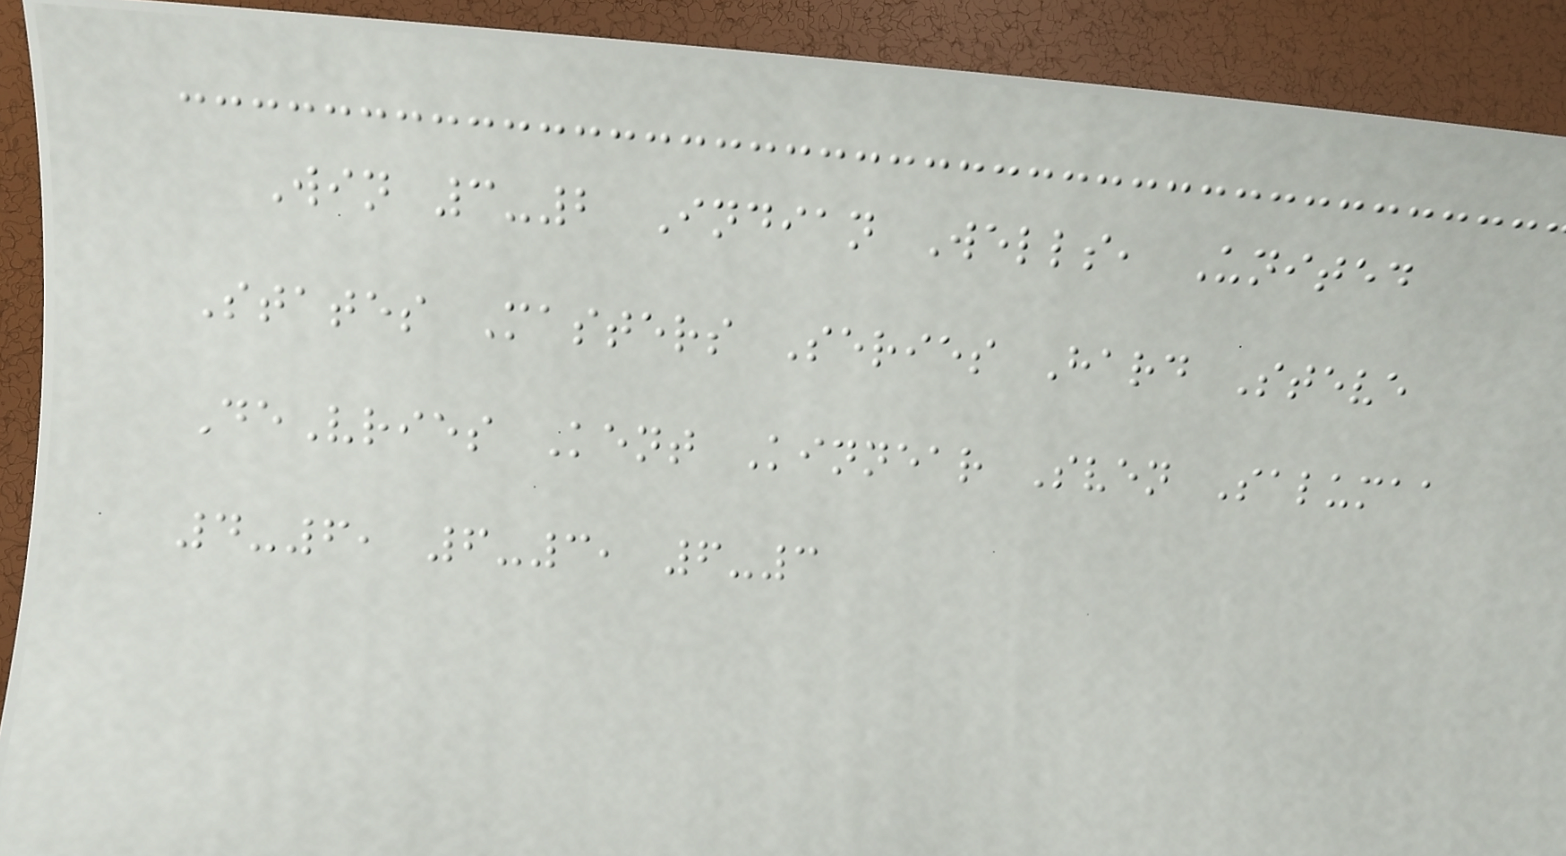Win 3-2 Indian Wells, United
States Masters Series Hard Steve
DeVries Kent Kinnear Sven Salumaa
4-6, 6-3, 6-3
